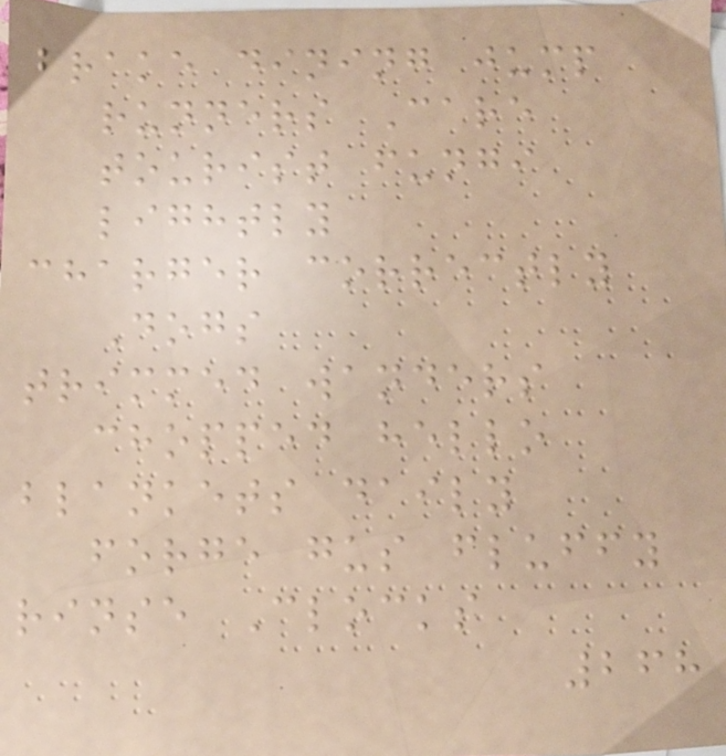brake dining jump
runners Care
tourist fungi
lightly
charger correctly
Dogs
trimmed wanders
chopped hello
blankets daily
forge gus fluffy
rinse Clocks
268
